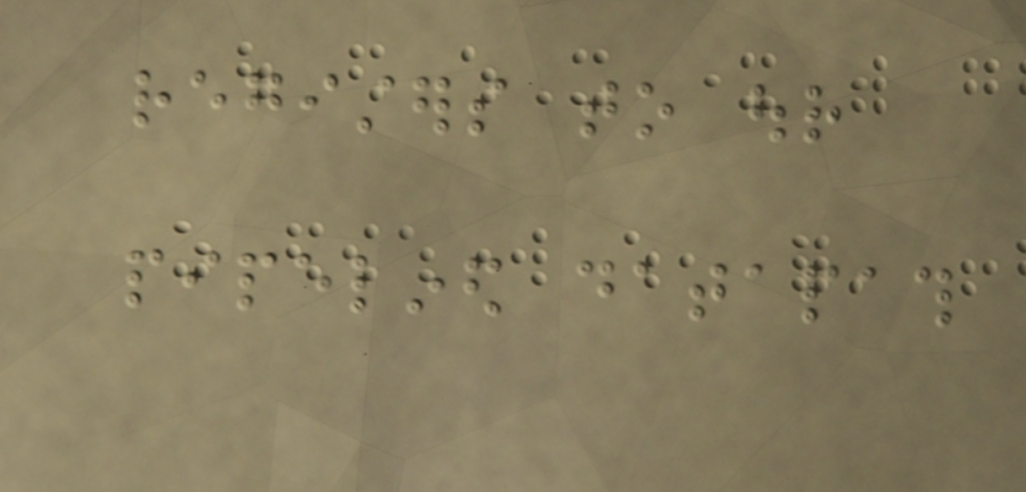registers to our
pipelined datapath
